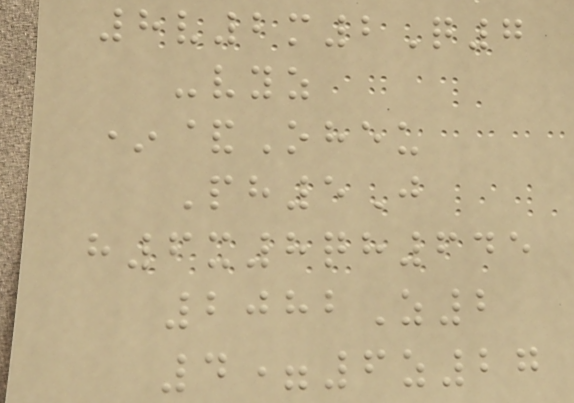8v2m2Q7
-vyz
*&Oheu
Ph5J
h6x8qh645
2082Z2
4=6z27
